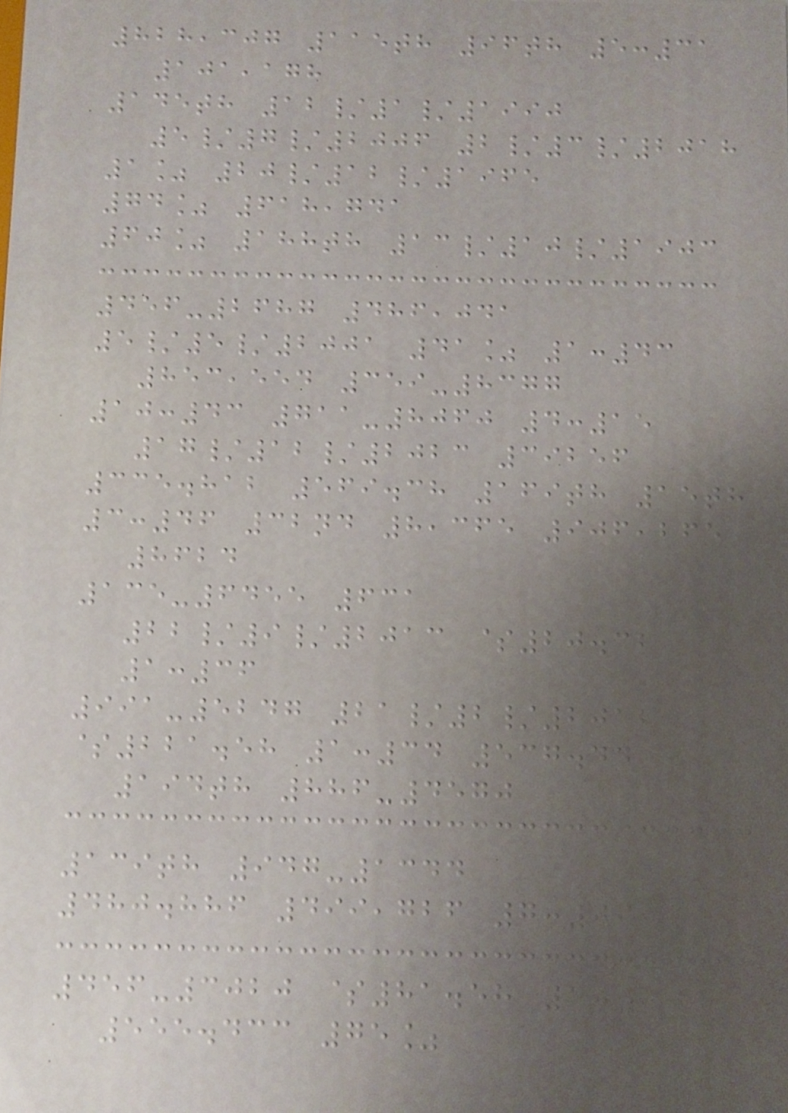828,307 115th 96th 5:31
101,178
145th 12/1/1990
5/7/2006 2/3/2018
1% 20/12/1965
74% 618,741
60% 188th 13/10/1903
456-2687 486,041
5/5/2001 41% 1:43
853,554 359-8377
10:43 711-8060 4:15
17/12/2023 39256
335.812 569.38 169th 15th
3:46 32nd 8,365 906,265
8624
135-6455 631
22/9/2013 $20.32
1:36
991-5247 21/2/2012
$221.58 1:34 537.44
194th 886-4570
139th 947-1344
480.886 499,726 7:09
456-3020 $81.58 1:20
555.433 75%
